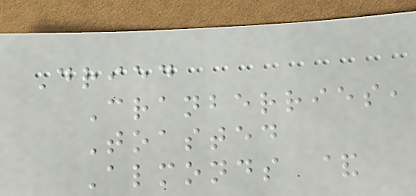Dried
Cranberries,
Toasted
Almonds &
